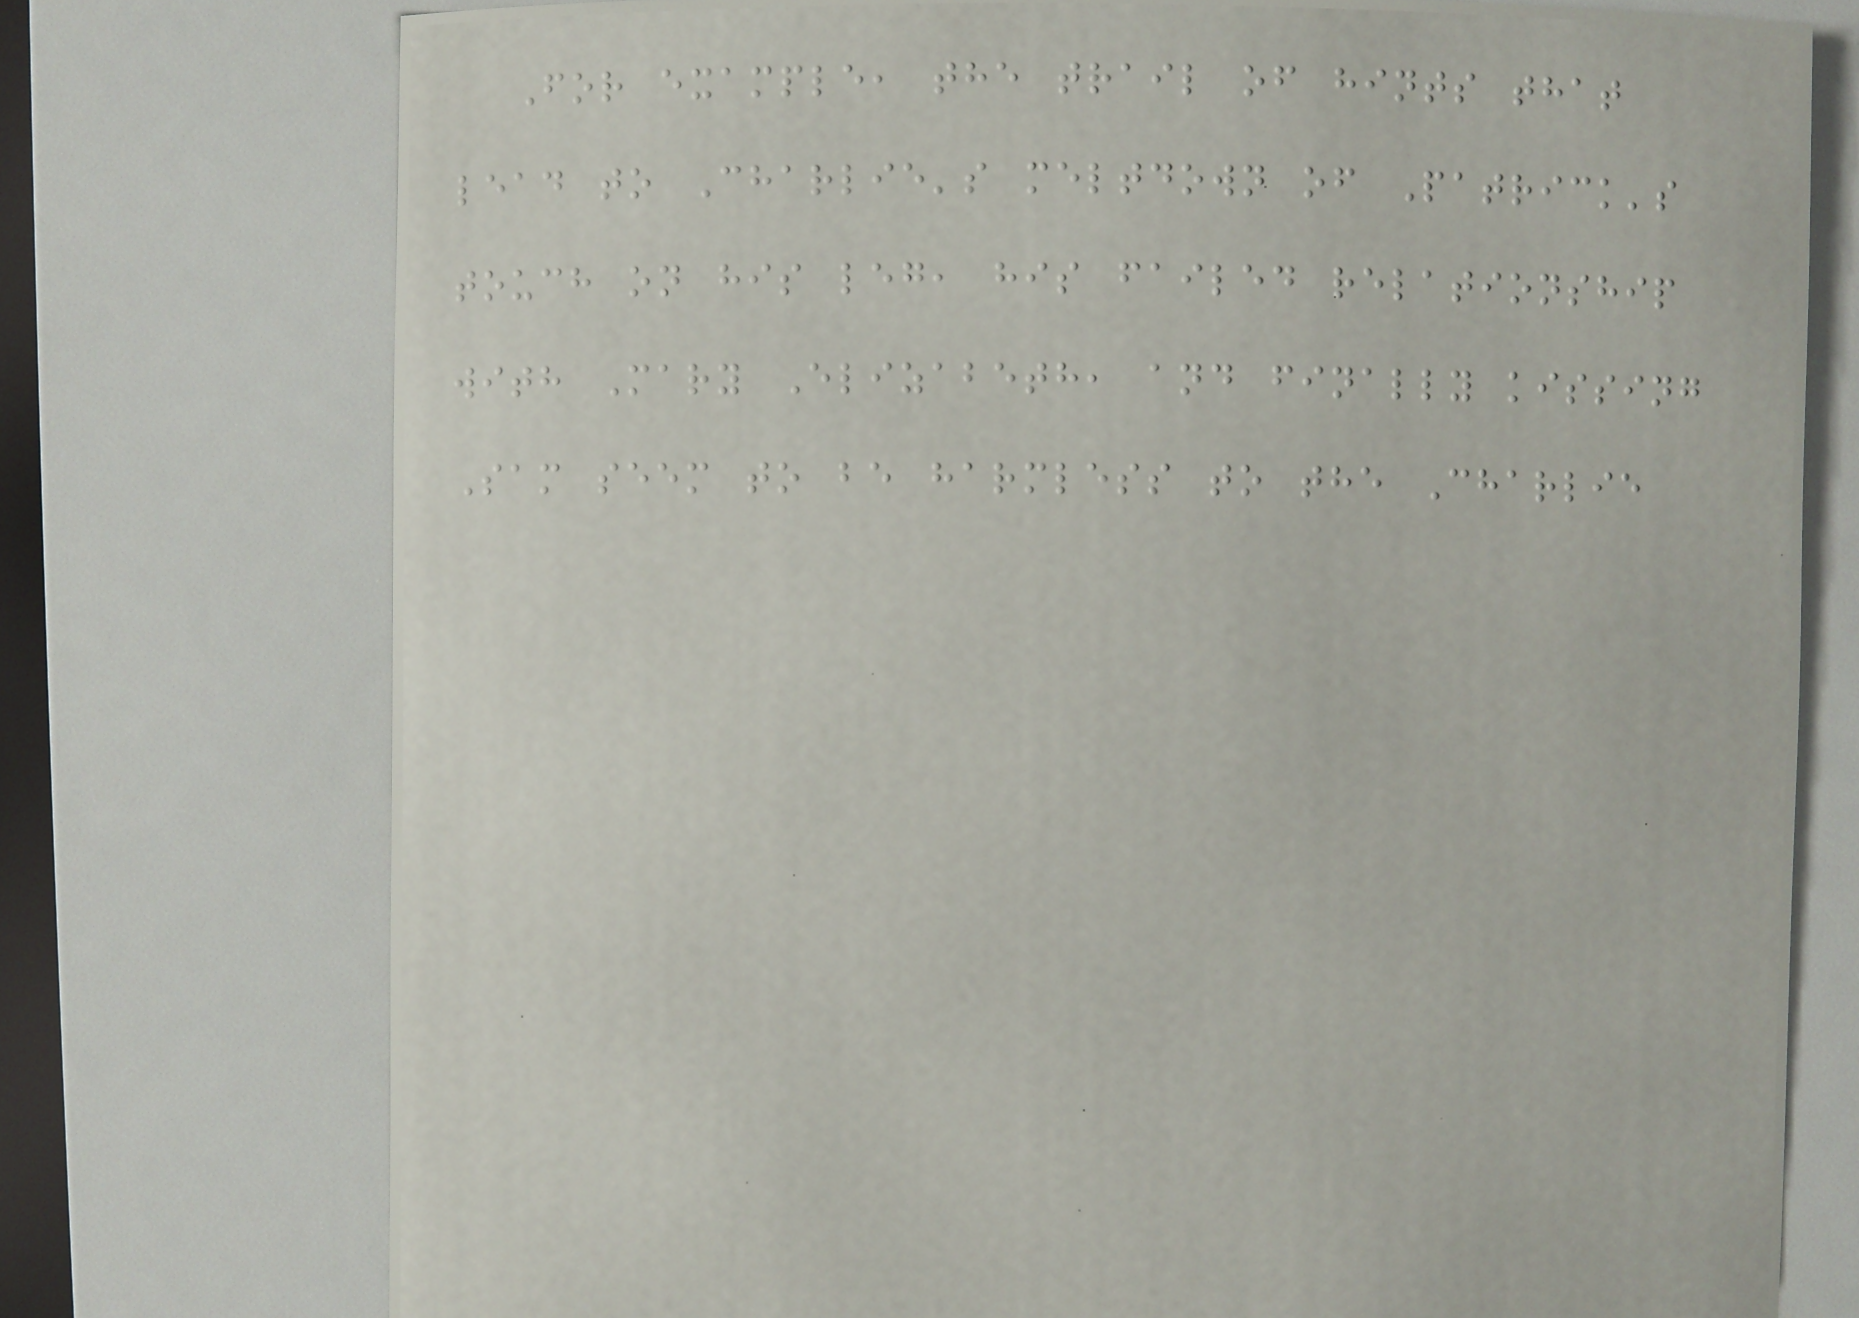For example, the trail of hints that
lead to Charlie's meltdown of Patrick's
touch on his leg, his failed relationship
with Mary Elizabeth, and finally kissing
Sam seem to be harmless to the Charlie
